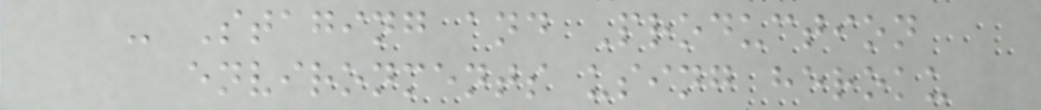- Staging and Production
environments using heroku
